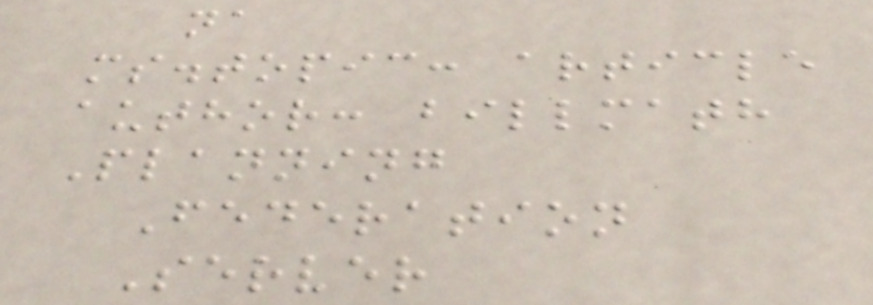na
ms.topic: article
author: billmath
Planning
Federation
Server
